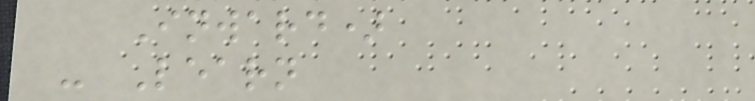Inward)
- Learn
